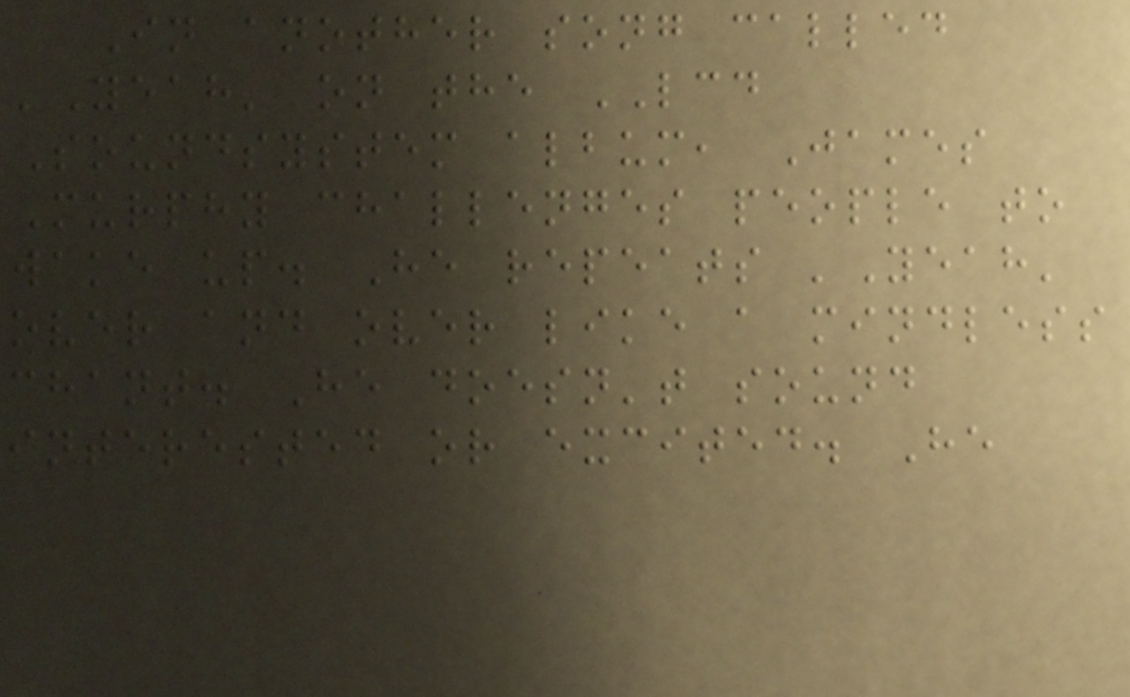In another song called
'Yeah' on the LCD
Soundsystem album, James
Murphy challenges people to
wake up. He repeats 'Yeah'
over and over like a mindless
chant. He doesn't sound
interested or excited. He
